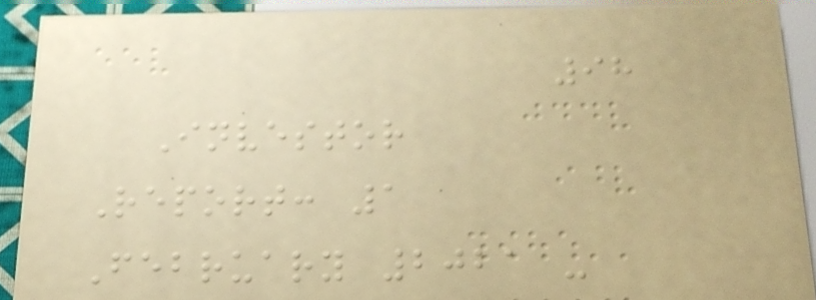98
Investor
Report: 1
February 2021 -
